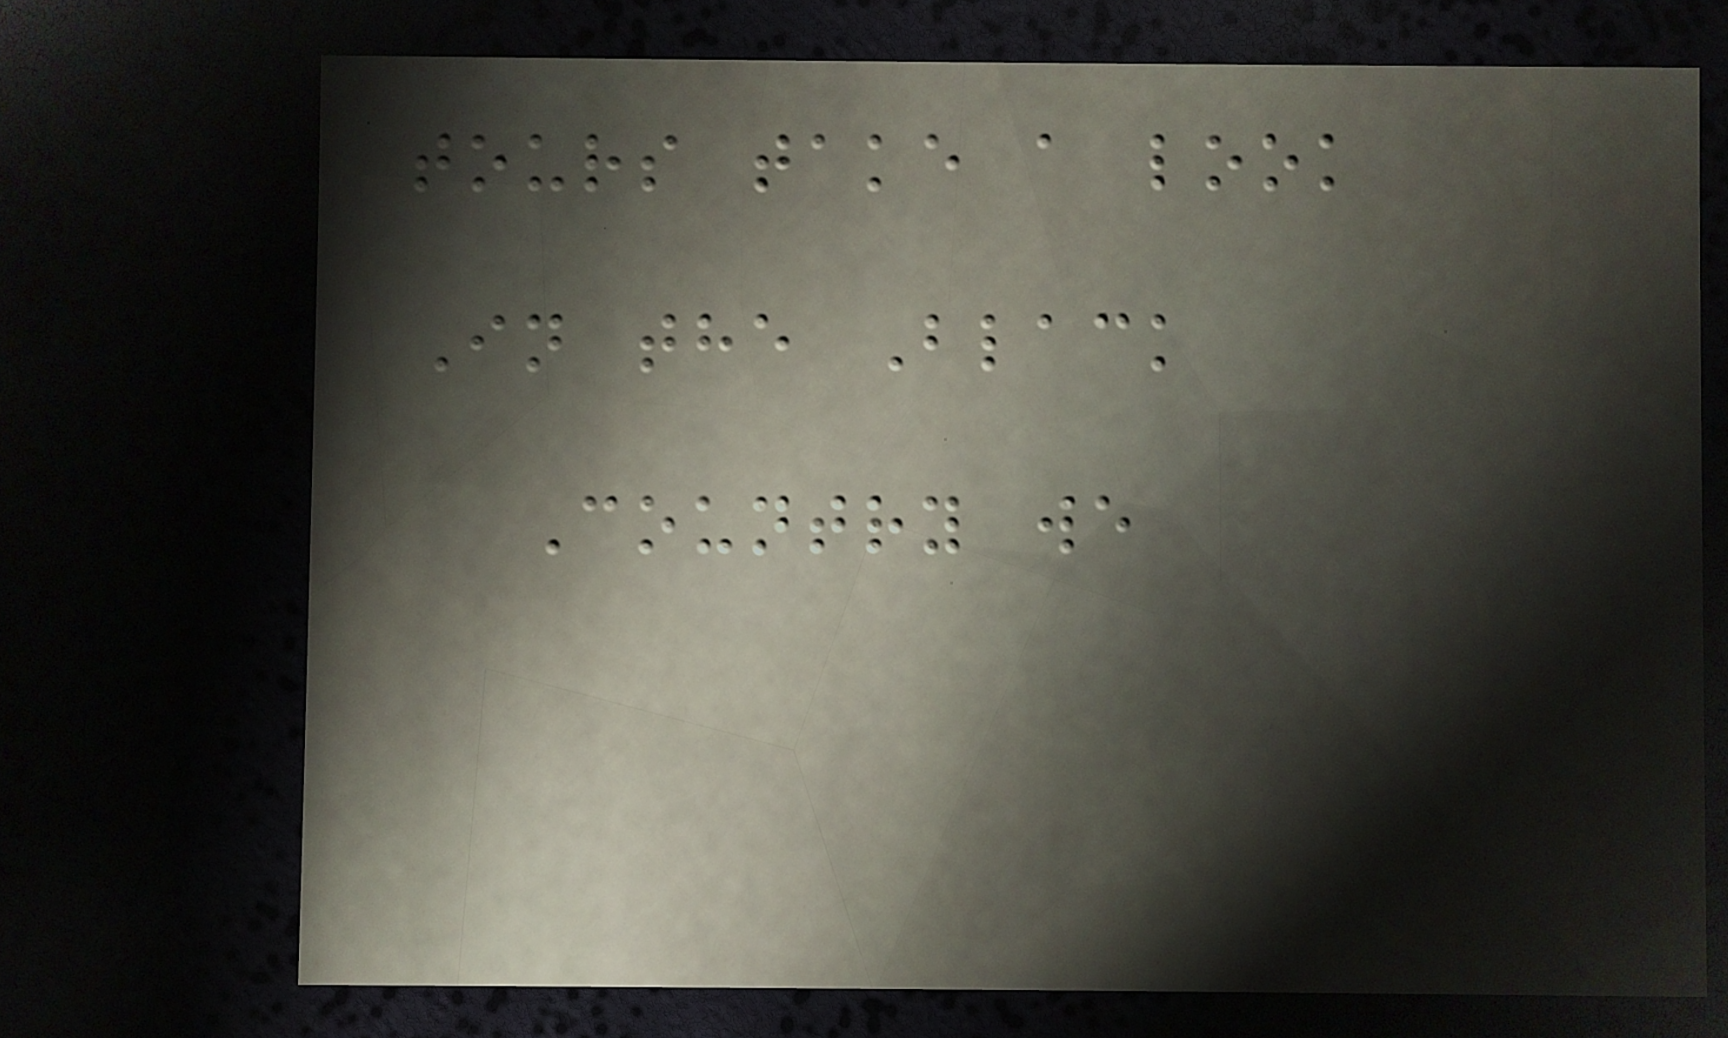tours take a look
In the Black
Country we
